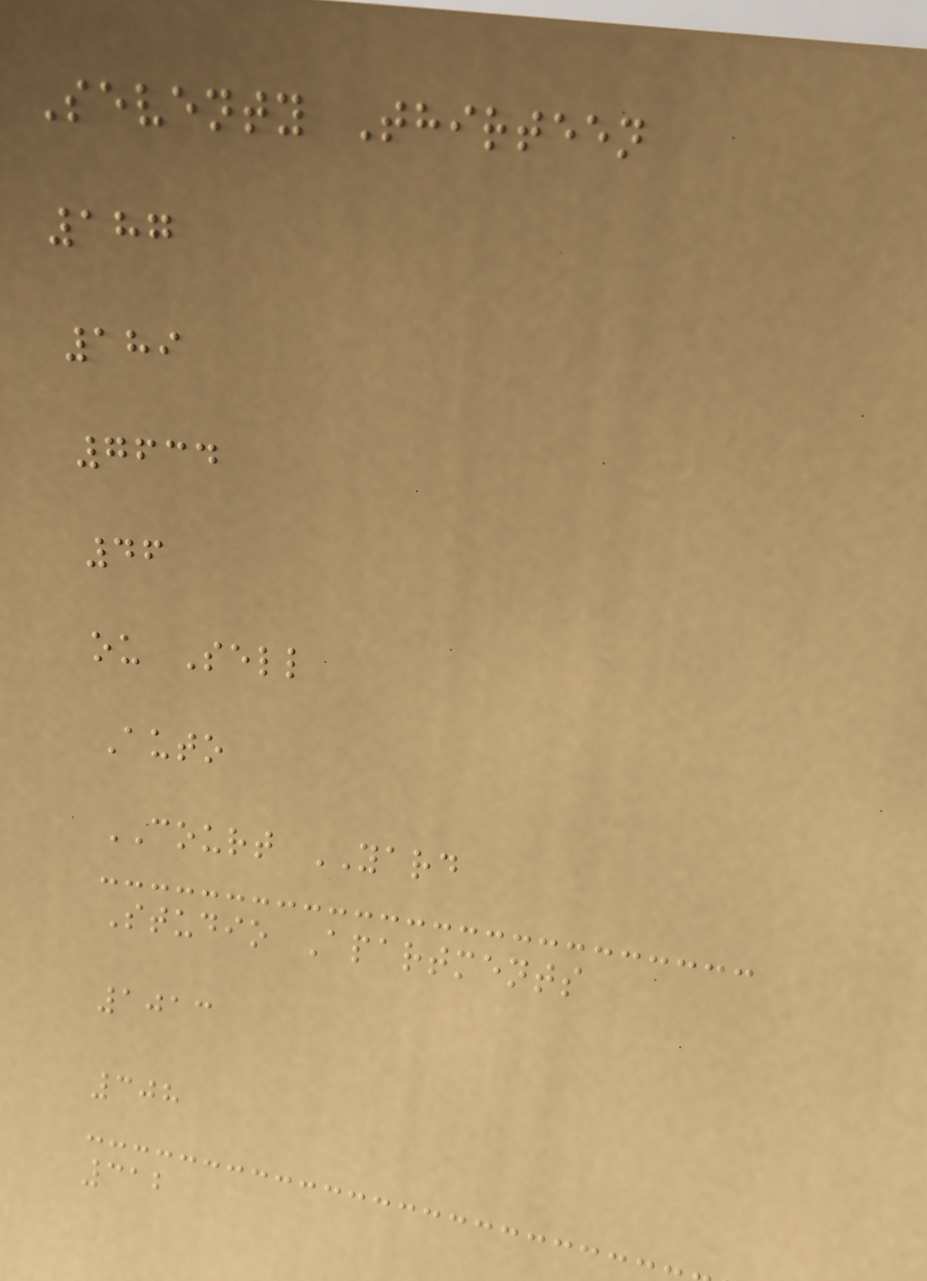Seventy Thirteen
187
189
7634
46
ou Sell
Auto
COURT YARD
Studio Apartments
1013
308
312
